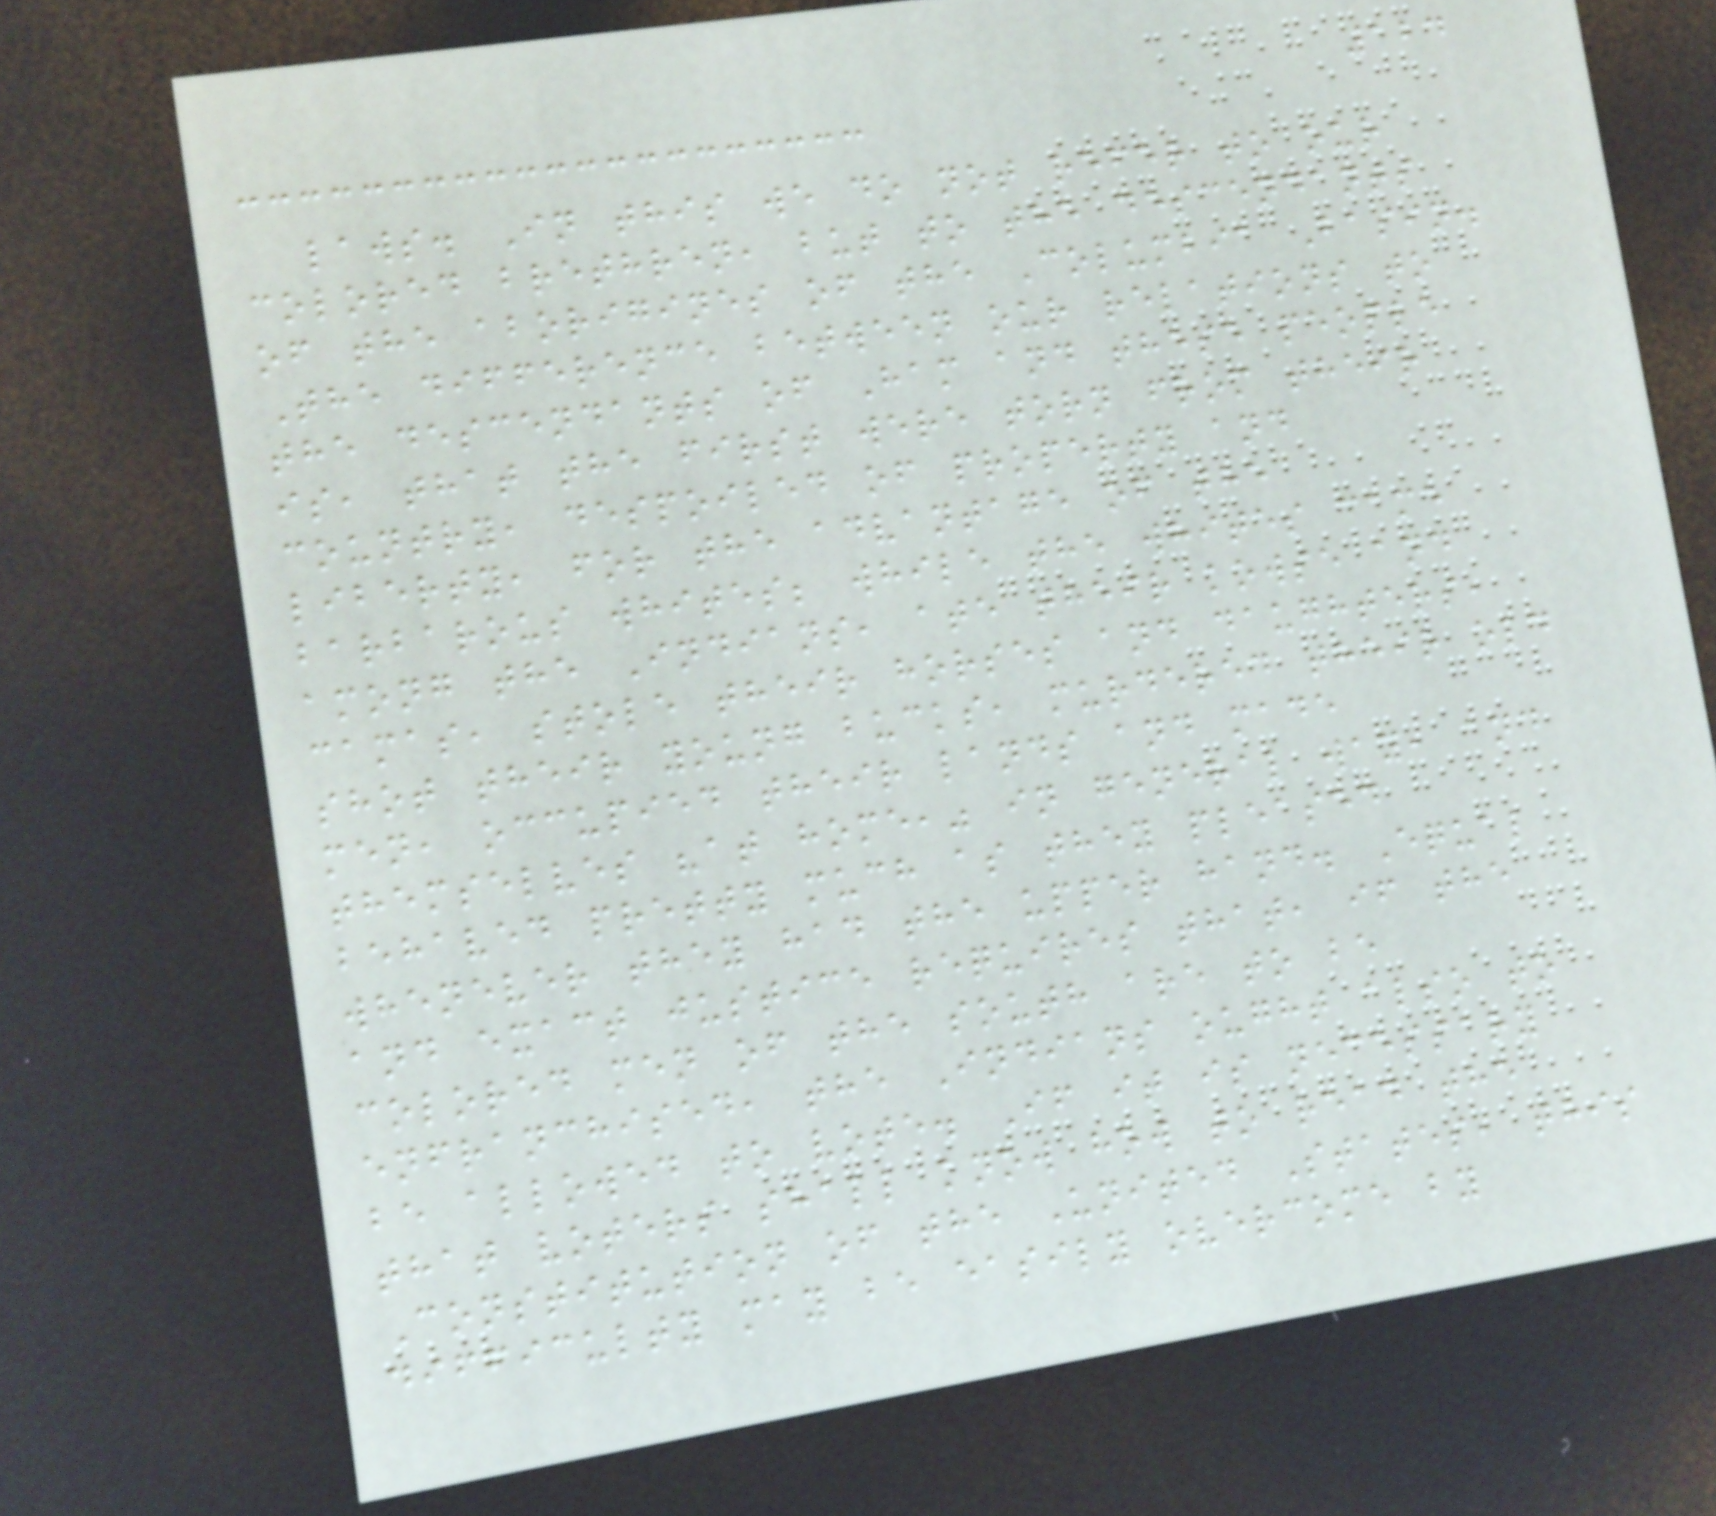124
laws. In this we do not refer to our
colored brethren, but to the descendants
of the aborigines of the Columbia Basin.
The difference between our relations to
the descendants of Ham and these people
is, that the first were torn from their
country, despoiled of property and
liberty, for the advantage of the
barbarous whites; while the whites came
among the Indians, ate their kowse and
camas, stole their horses and daughters,
shot their young bucks, murdered their old
men, occupied their lands and made
themselves "at home," in general way, and
behaved pretty much as they pleased
whenever they had the upper hand. Equal
and exact justice requires that, if the
colored men of the south are to be
enfranchised, the Indians ought also to
be allowed to vote. If it is necessary
that voters shall know how to read the
Constitution of the United States, this
difficulty may be easily overcome by
